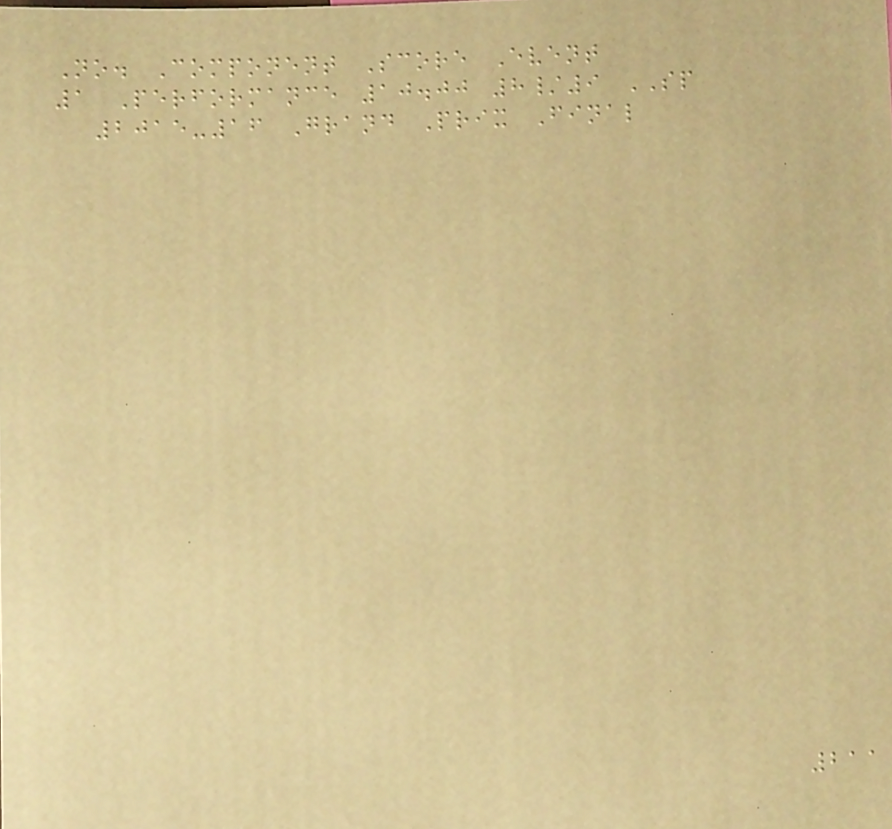No. Component Score Event
1 Performance 10.00 8/9 SP
2015-16 Grand Prix Final
211
